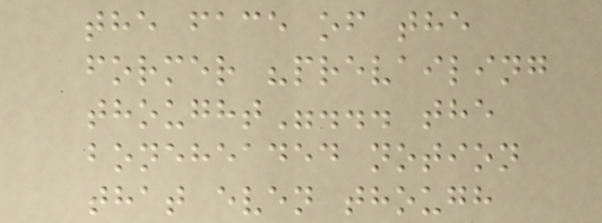the face of the
former "prevailing
thought"... the
boneheaded notion
that even though
